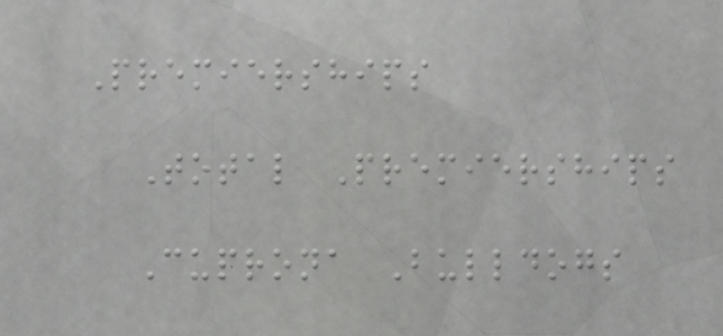Premierships
Total Premierships
Cuprona Bulldogs
